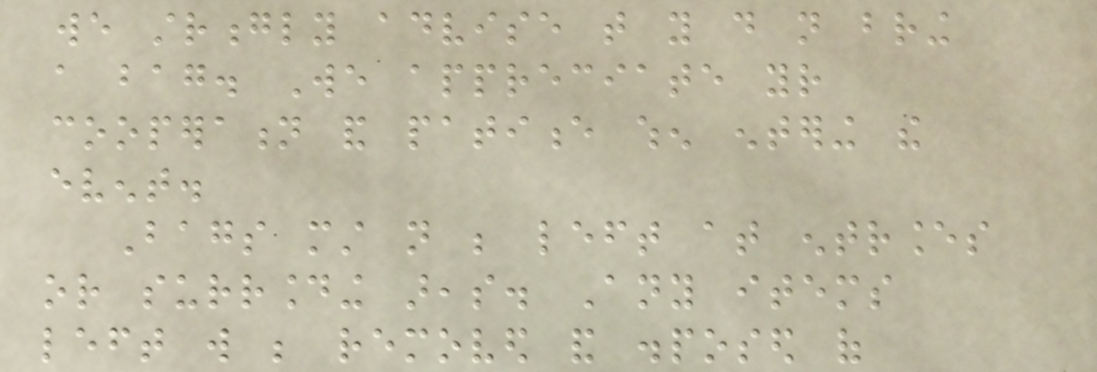we strongly advise that you do not bring
a bag. We appreciate your
cooperation and patience when entering the
event.
Bags must not be left at entrances
or surrounding areas. Any items
left will be removed and disposed of
